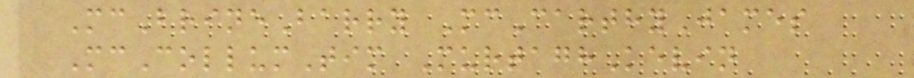McBrineBarry McCarthyJames
McCollumTim MurtaghKevin
